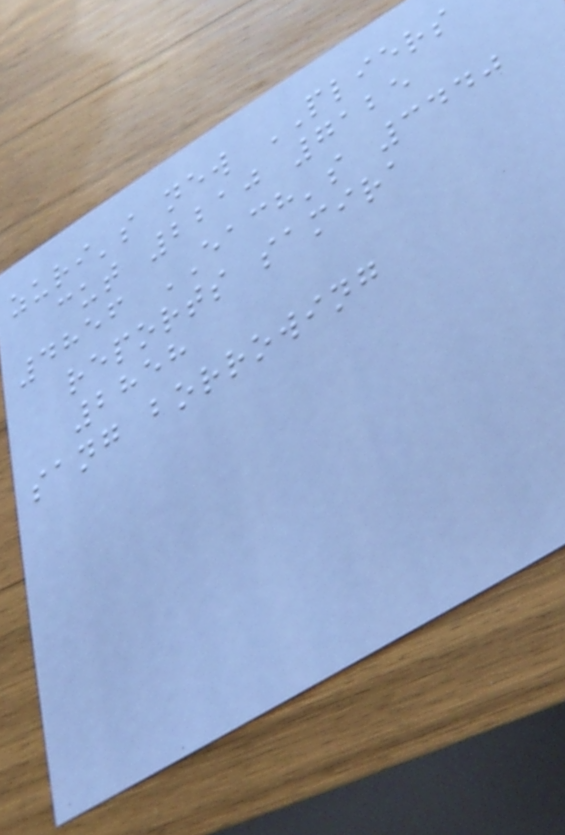zuri's new PLIERS
cut 2210 7125
4856 EACH's 3440
reports samira
2858
sang borrowing
